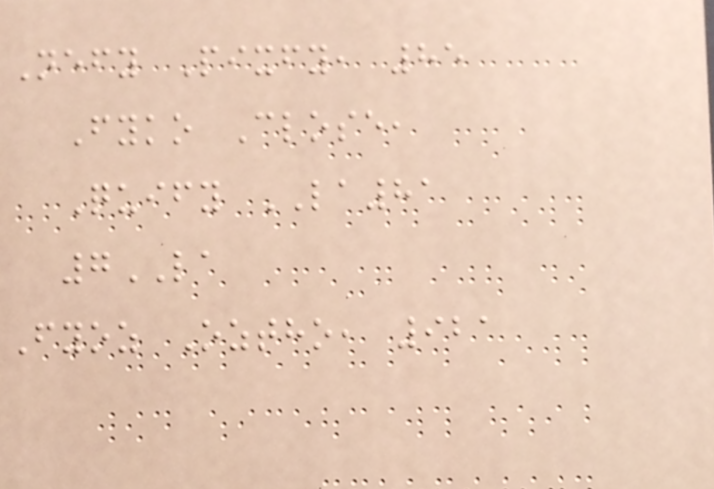Nefy Pixfy, 85
Fyko Close,
Quify LA81
7LA
Fyoz Oztho, 921
